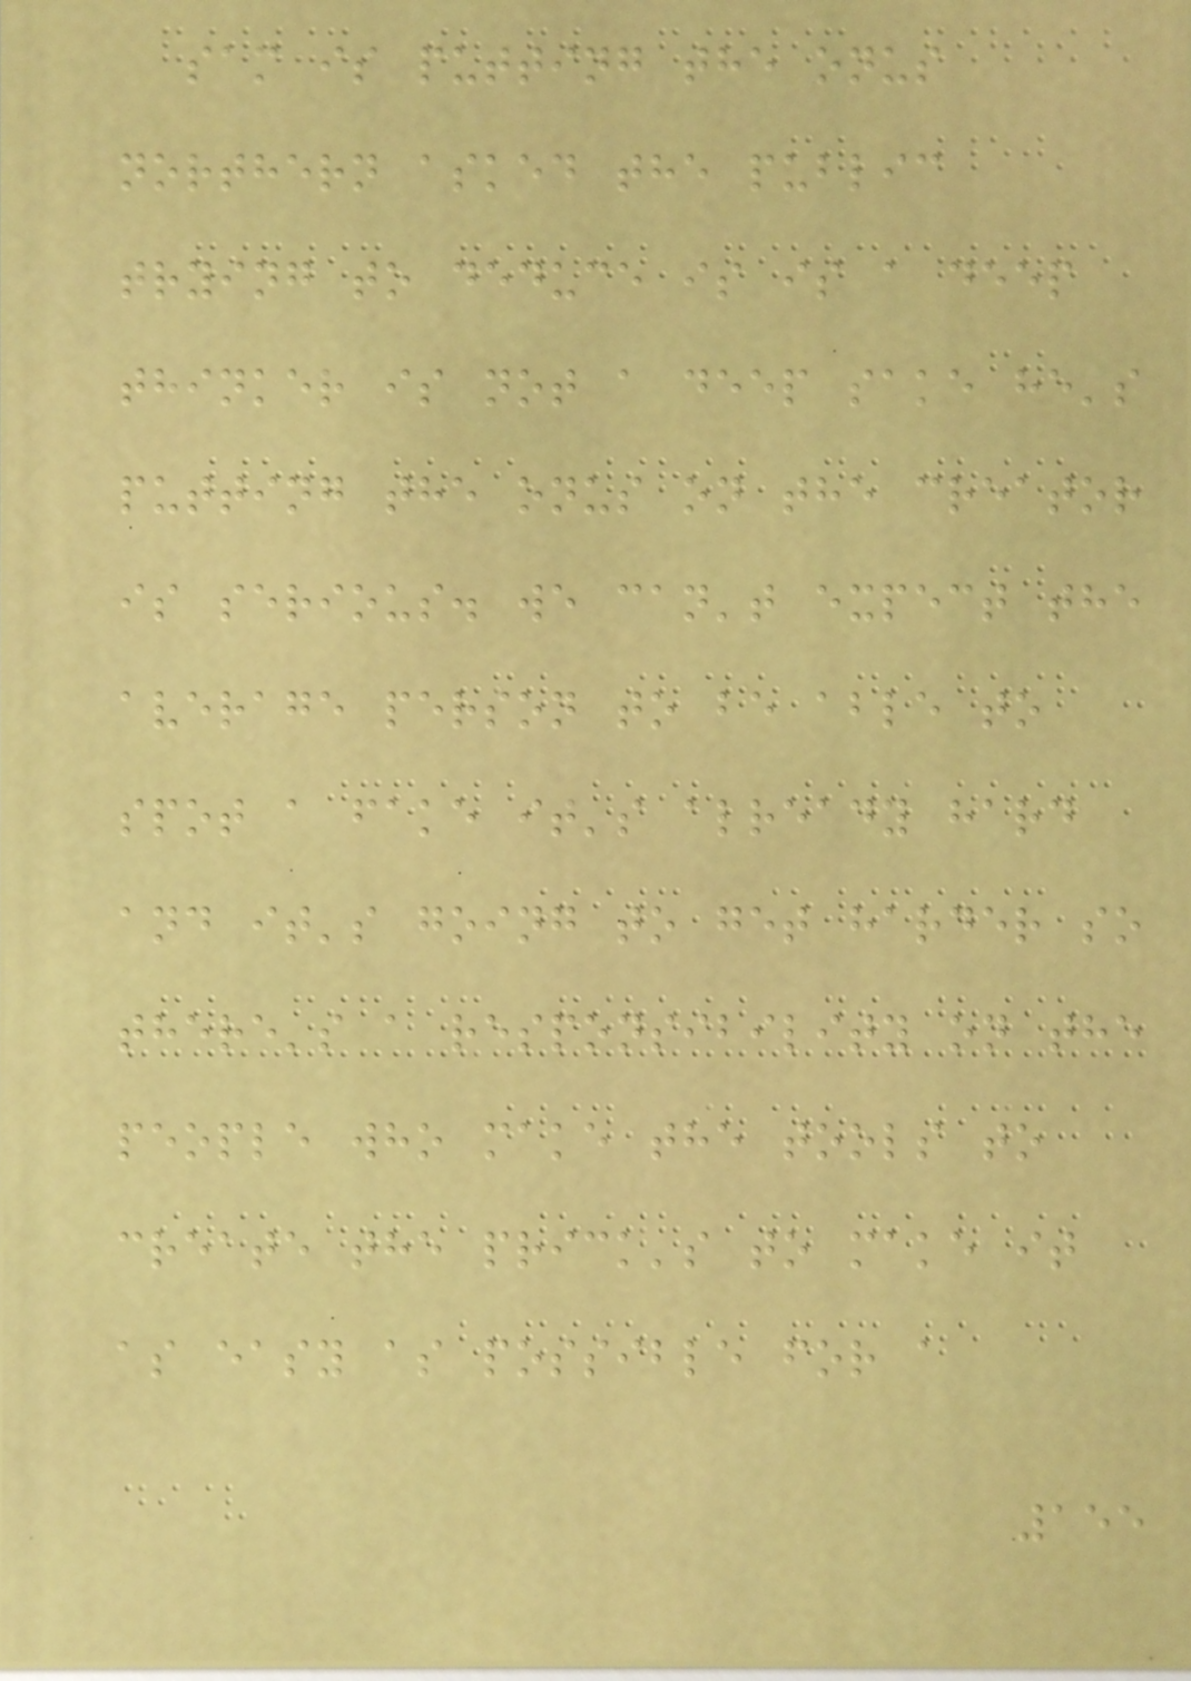sam is putting the onus
northern asked the public
trying to deduce is is a deep
thinker is not a deep sake he's
putting the onus on the creator
is serious. we can't expect the
average person to be able to
spot a fake it's already hard
and it's going to get harder so
there's a responsibility on the
people who make the tools to
create the prick's to make it
as easy as possible for a
155
